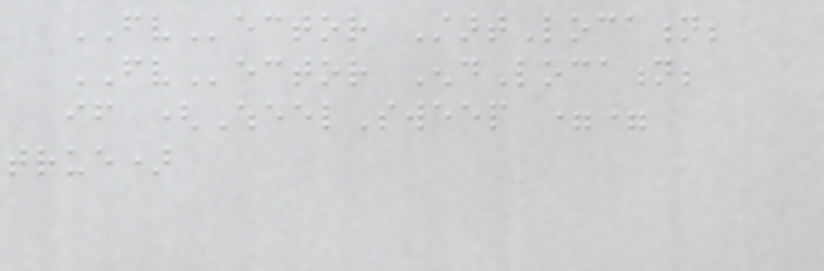FVector StartLocation;
FVector EndLocation;
if (WheelSweep ==
true)
